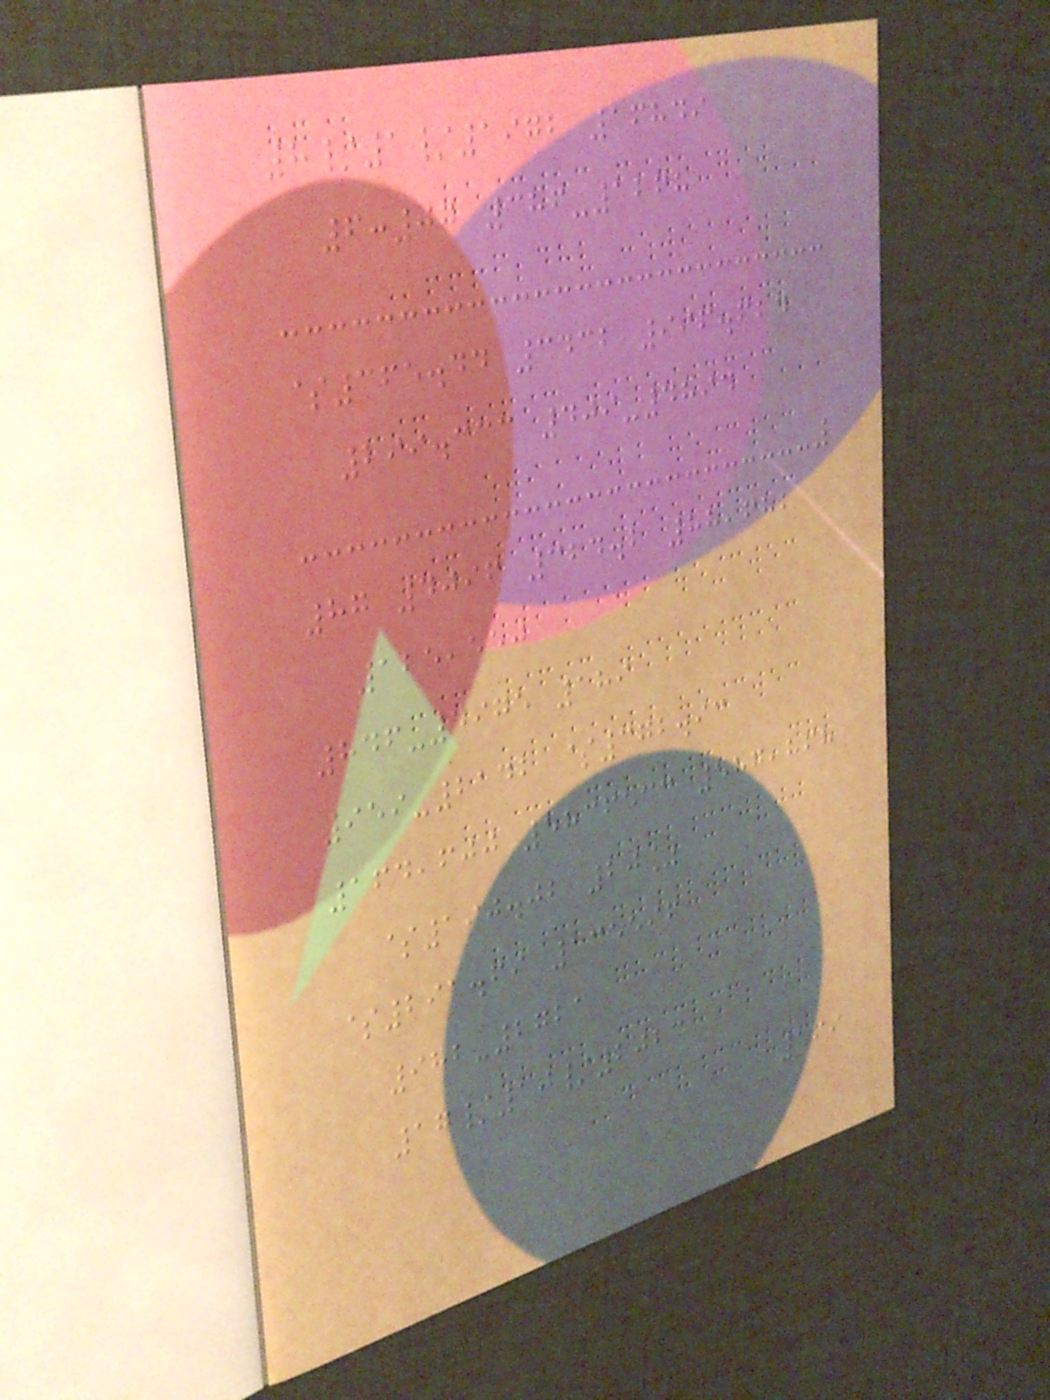8/1/1972 16849
6:07 386-1268
$365.44 3432 996.624
299.333 409-4894
87 4096 324.2 88,682
125,550
846-4975 189
959-2142 $372.93
164,600 5836533 587,868
$190.02 20%
$291.69 135596
982-2721
17/10/2023
169
